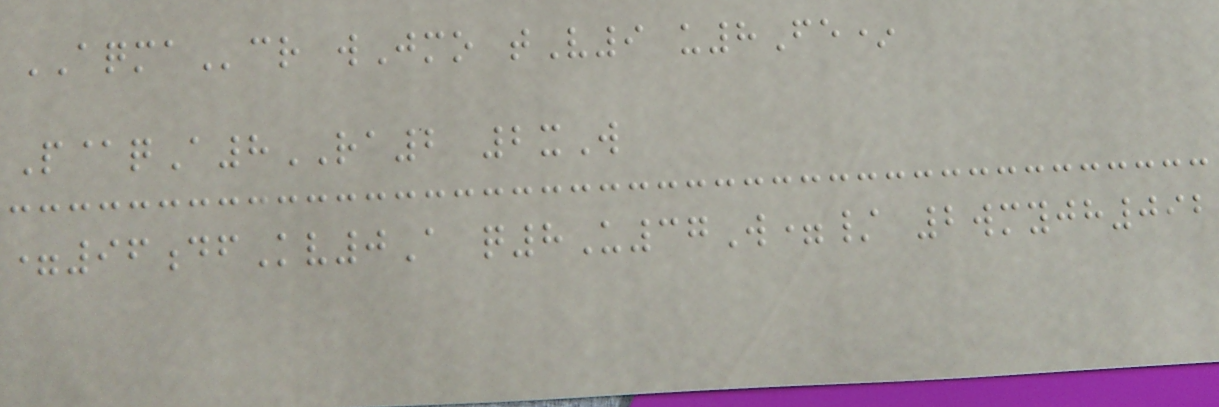AQMAcr wJmo tV9 u8Fe*
P@qA8RA2 2xW
=96dfKv0A q8U37W=/ 2wmyjh092
